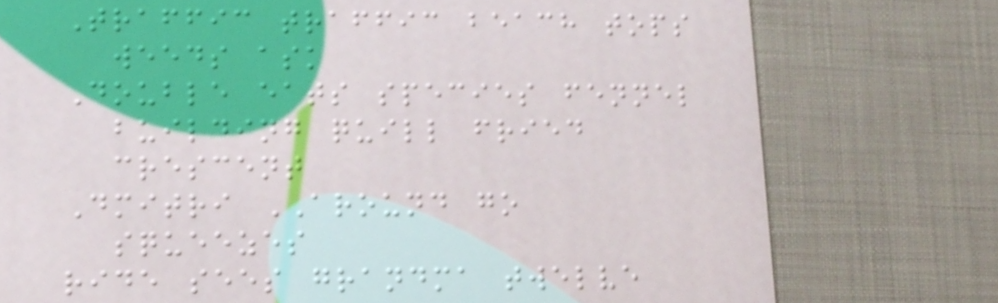Traffic traffic beach tops
weeds ask
Double eats species fennel
building quill fried
crescent
Dmitri AROUND go
squeezes
ride sees grandma twelve
